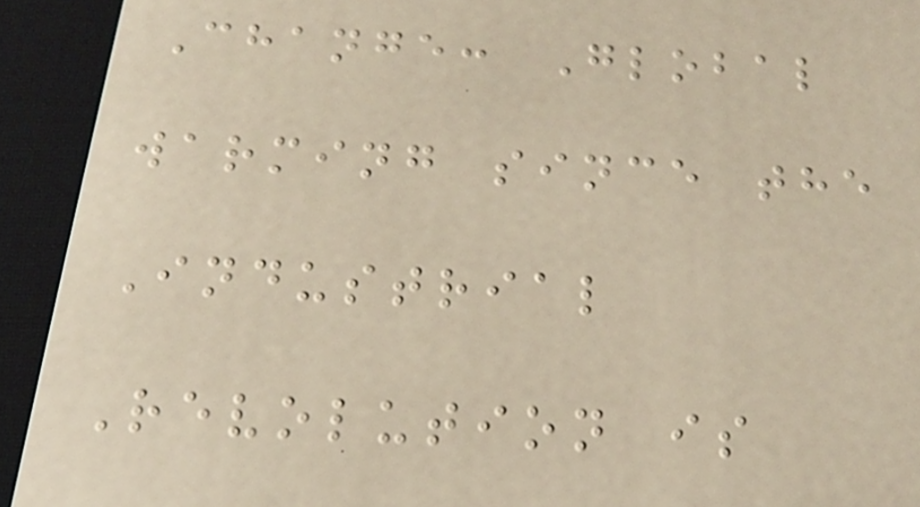Change: Global
warming since the
Industrial
Revolution is
